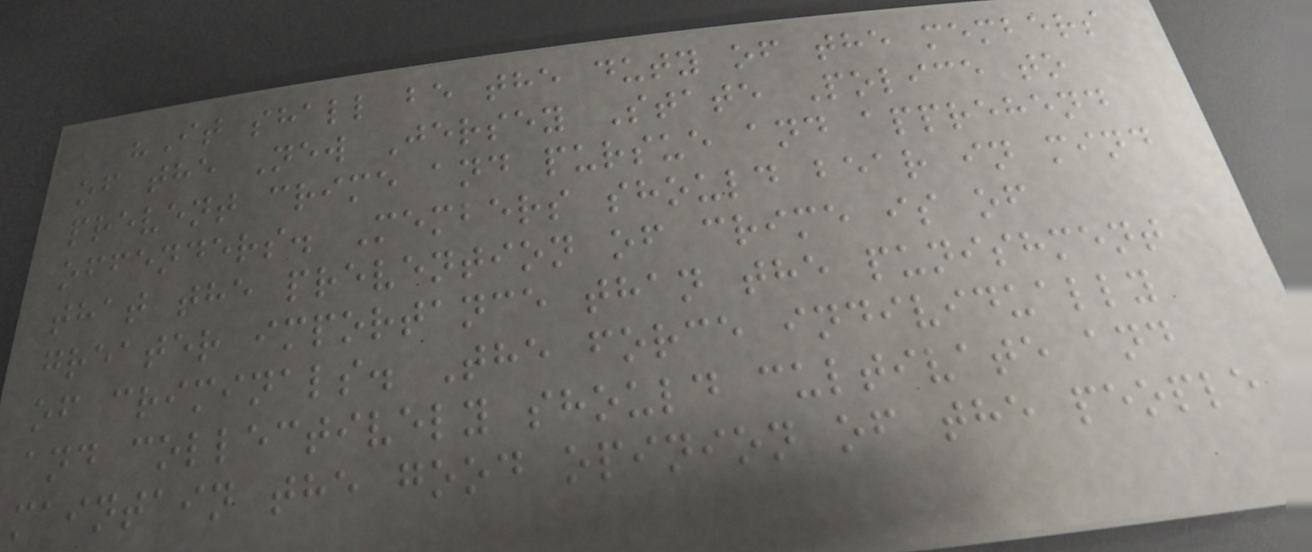"It shall be the duty of the members
of the New Jersey State Police to
prevent crime and pursue and apprehend
offenders. Members should bear in mind
that the prevention of crime is of
greater importance than the punishment
of criminals. The force individually
and collectively should cultivate and
maintain the good opinion of the people
